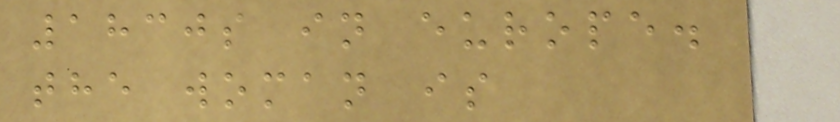1830s in europe.
the woman is
